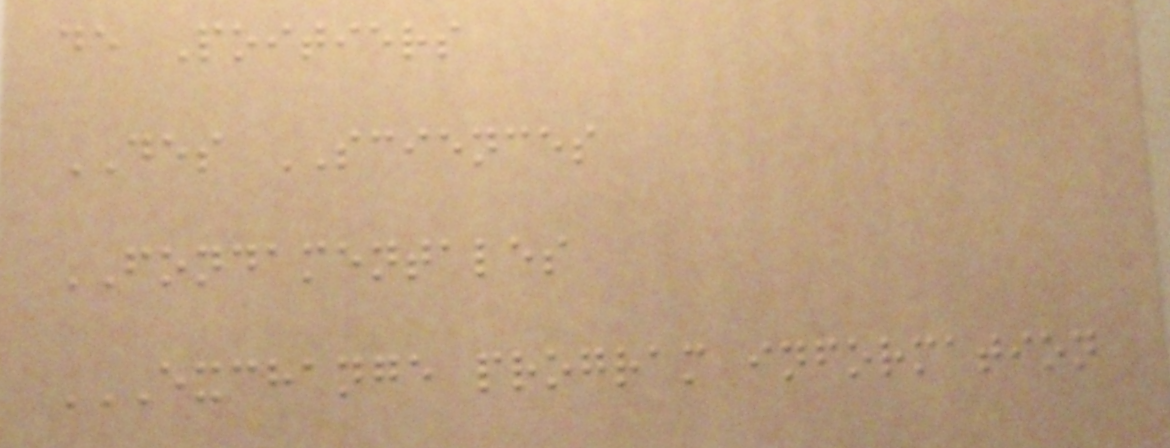de Poitiers
DES SCIENCES
FONDAMENTALES
EXCHANGE PROGRAM INFORMATION
